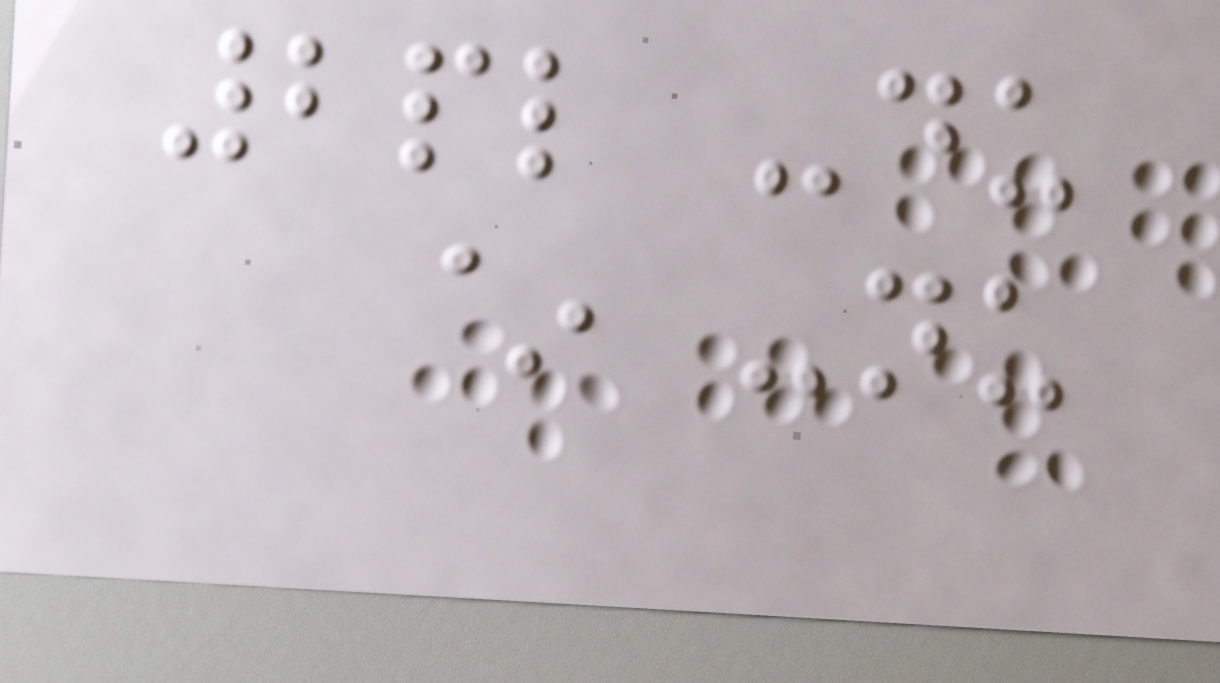2pl -du
~ -nu
